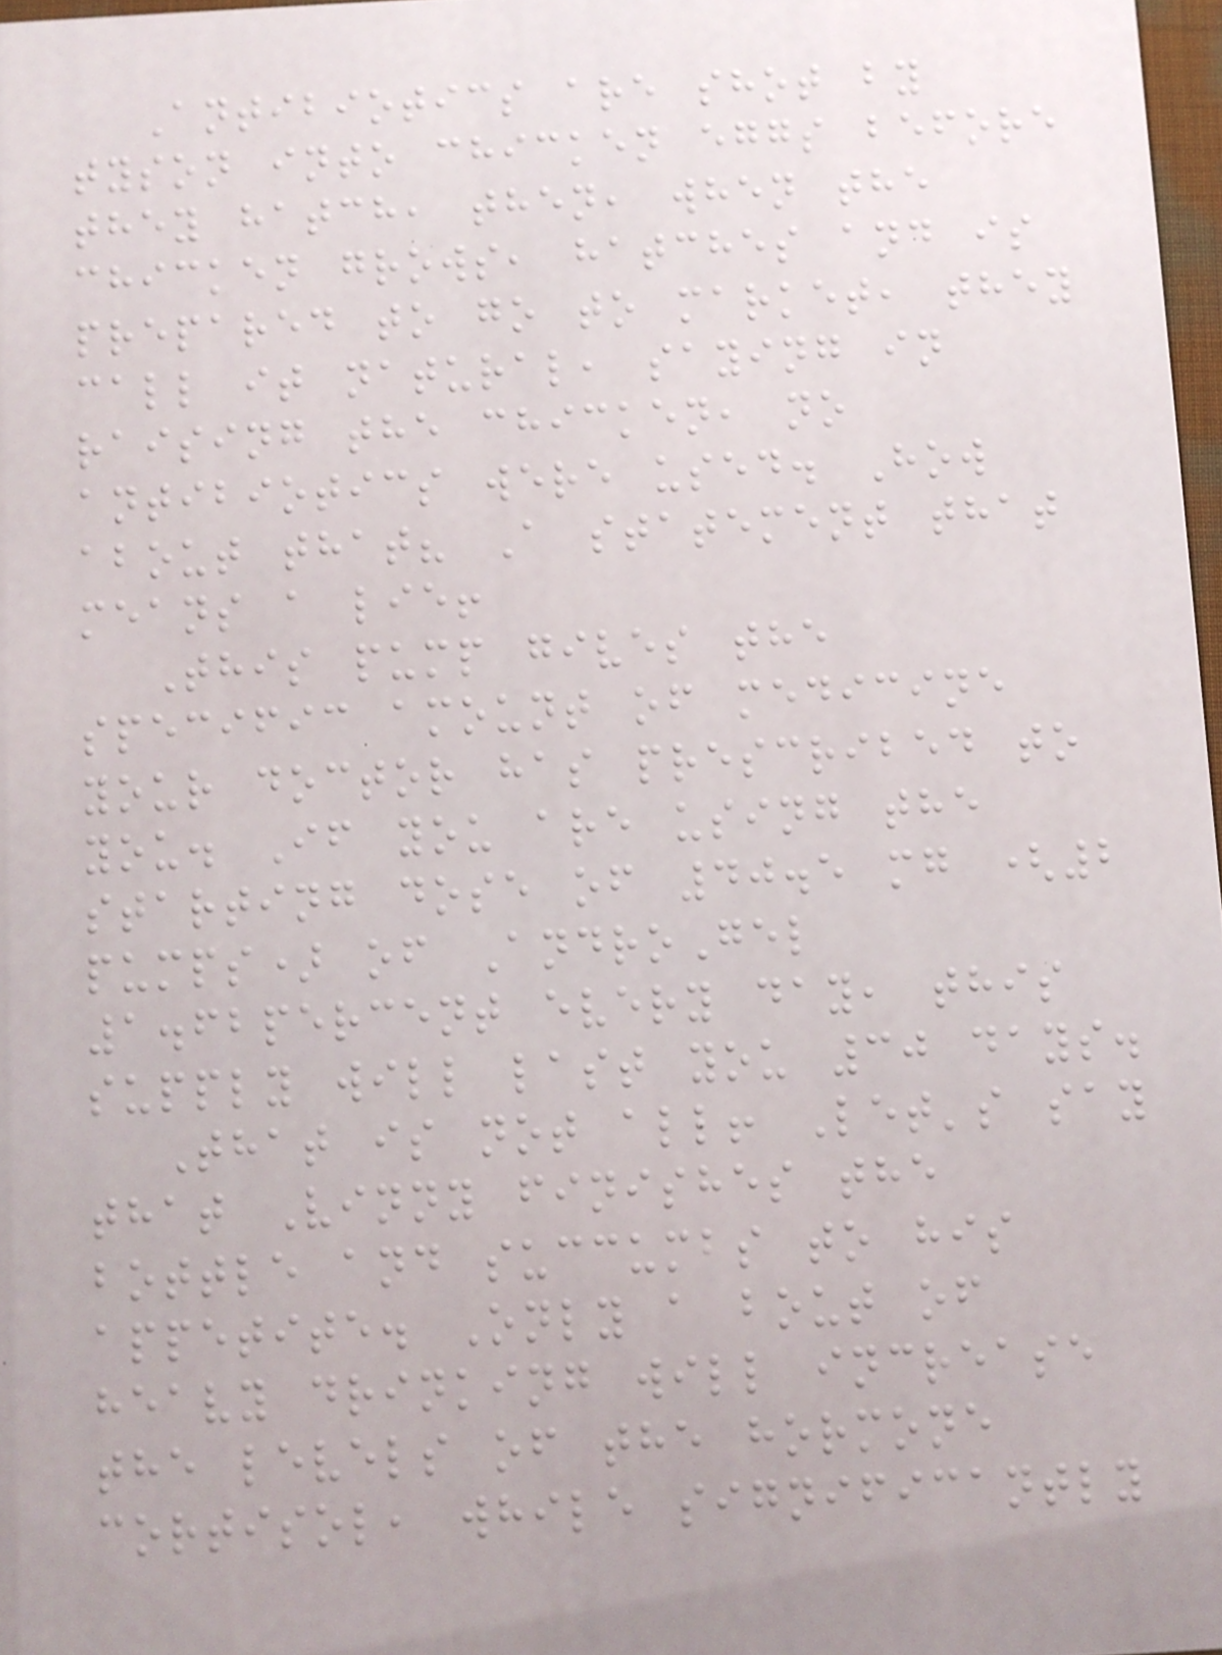Antibiotics are shot by
tyson into chicken eggs before
they hatch, then, when the
chicken grows, hatches and is
prepared to go to market, they
call it natural, saying in
raising the chicken, no
antibiotics were used. How
about that? A statement that
means a lie!
This pump gives the
specific amount of medicine
your doctor has prescribed to
you. If you are using the
starting dose of 40.5 mg (2
pumps) of AndroGel
1.62percent every day, this
supply will last you 30 days.
That is not all! Let's say
that Vinny finishes the
bottle and succumbs to his
appetite. Only a bout of
heavy drinking will increase
the levels of the hormone
cortisol, while significantly
